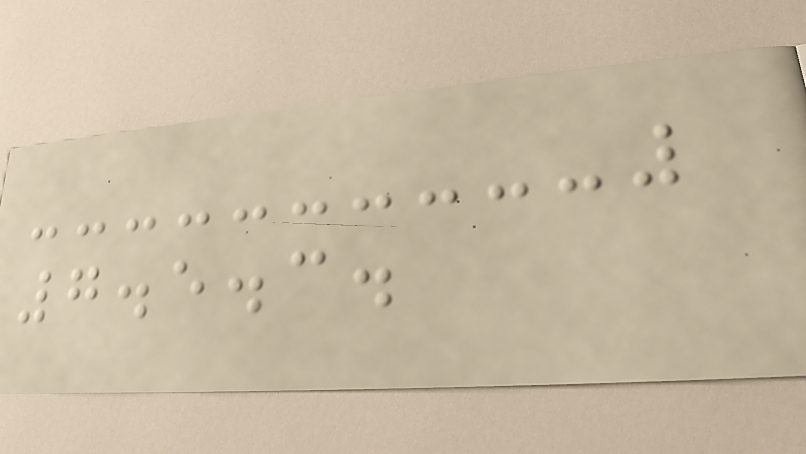7.5.3.
